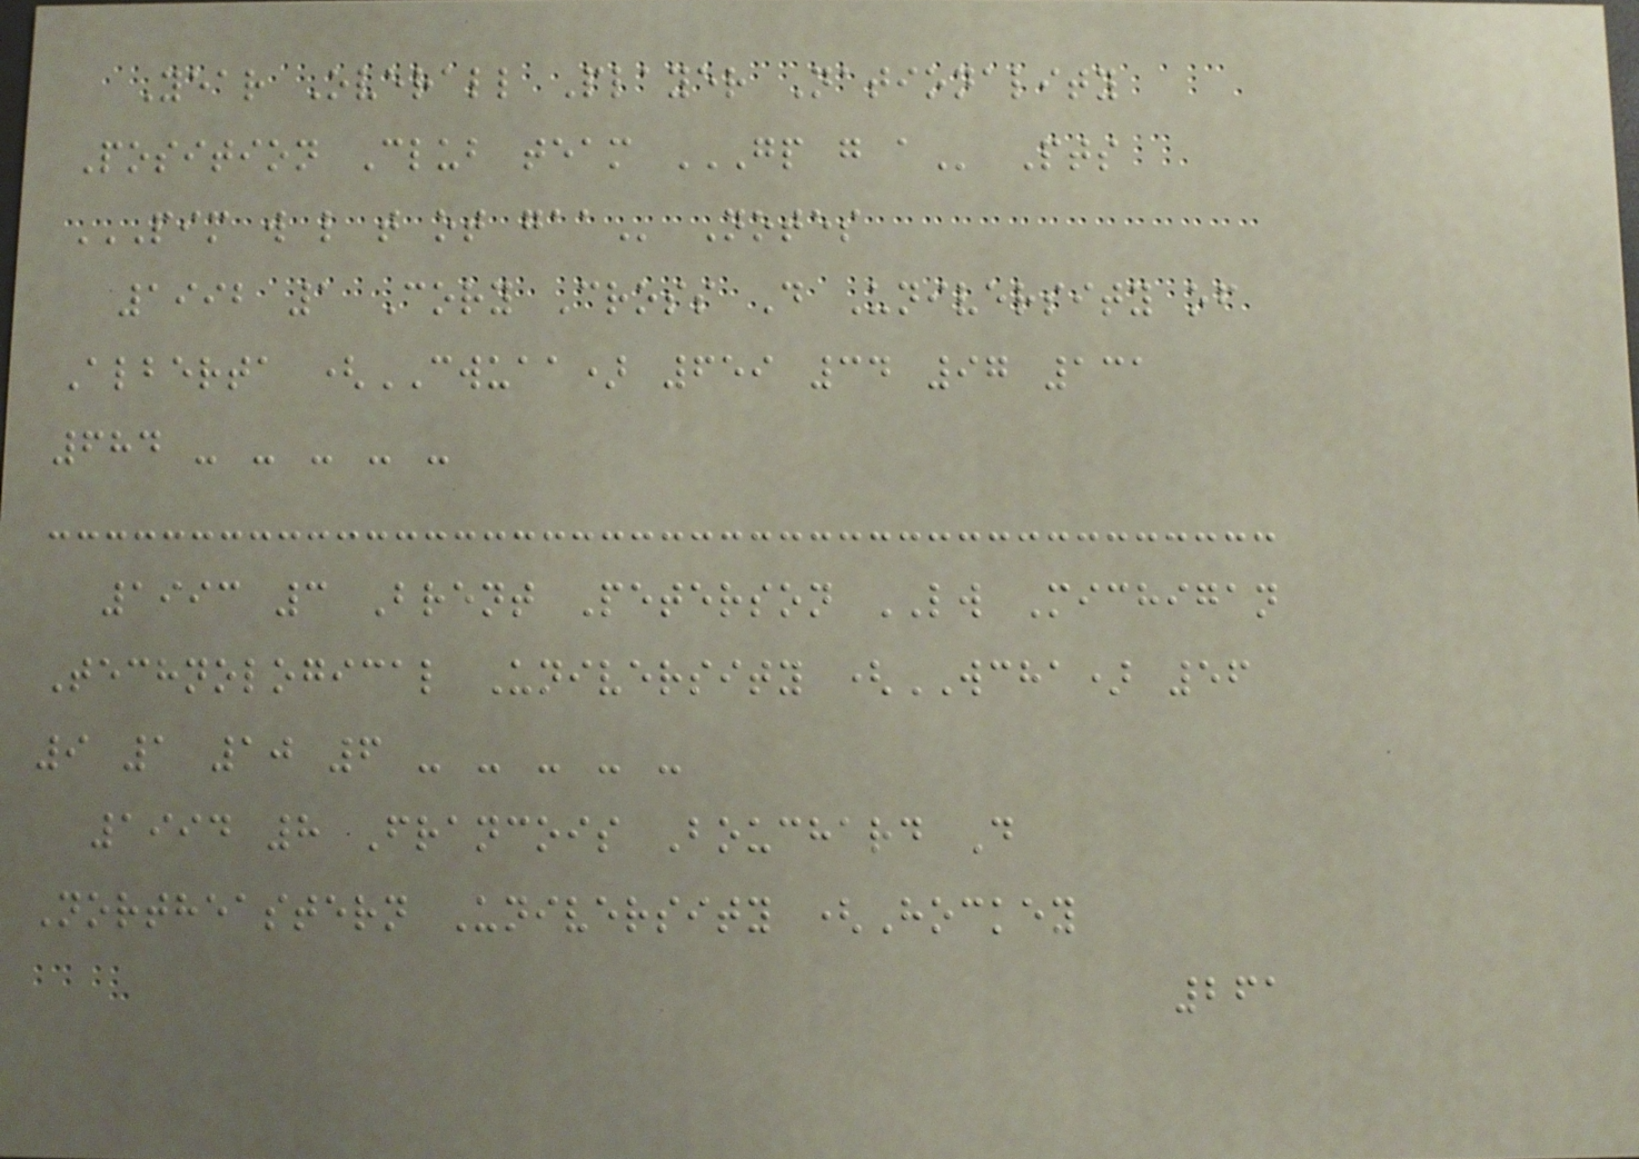Year Overall Player Nationality
Position Club team GP G A Pts
PIM W L T OT GAA Notes
1992 1 Cory Cross D University of
Alberta (CWUAA) 659 34 97 131
684 - - - - -
1993 3 Brent Peterson LW Michigan
Technological University (WCHA) 56
9 1 10 6 - - - - -
1994 8 Francois Bouchard D
Northeastern University (Hockey
261
